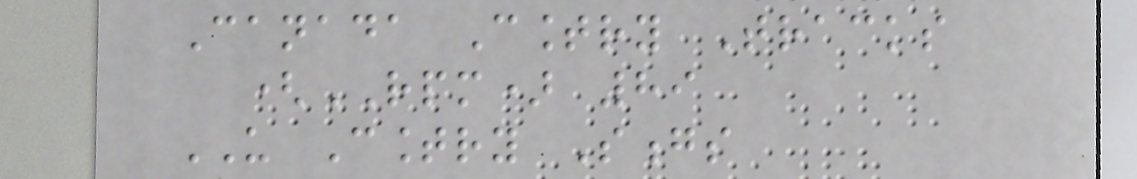Canada Country Tracks
(RPM) 89
US Country Songs
